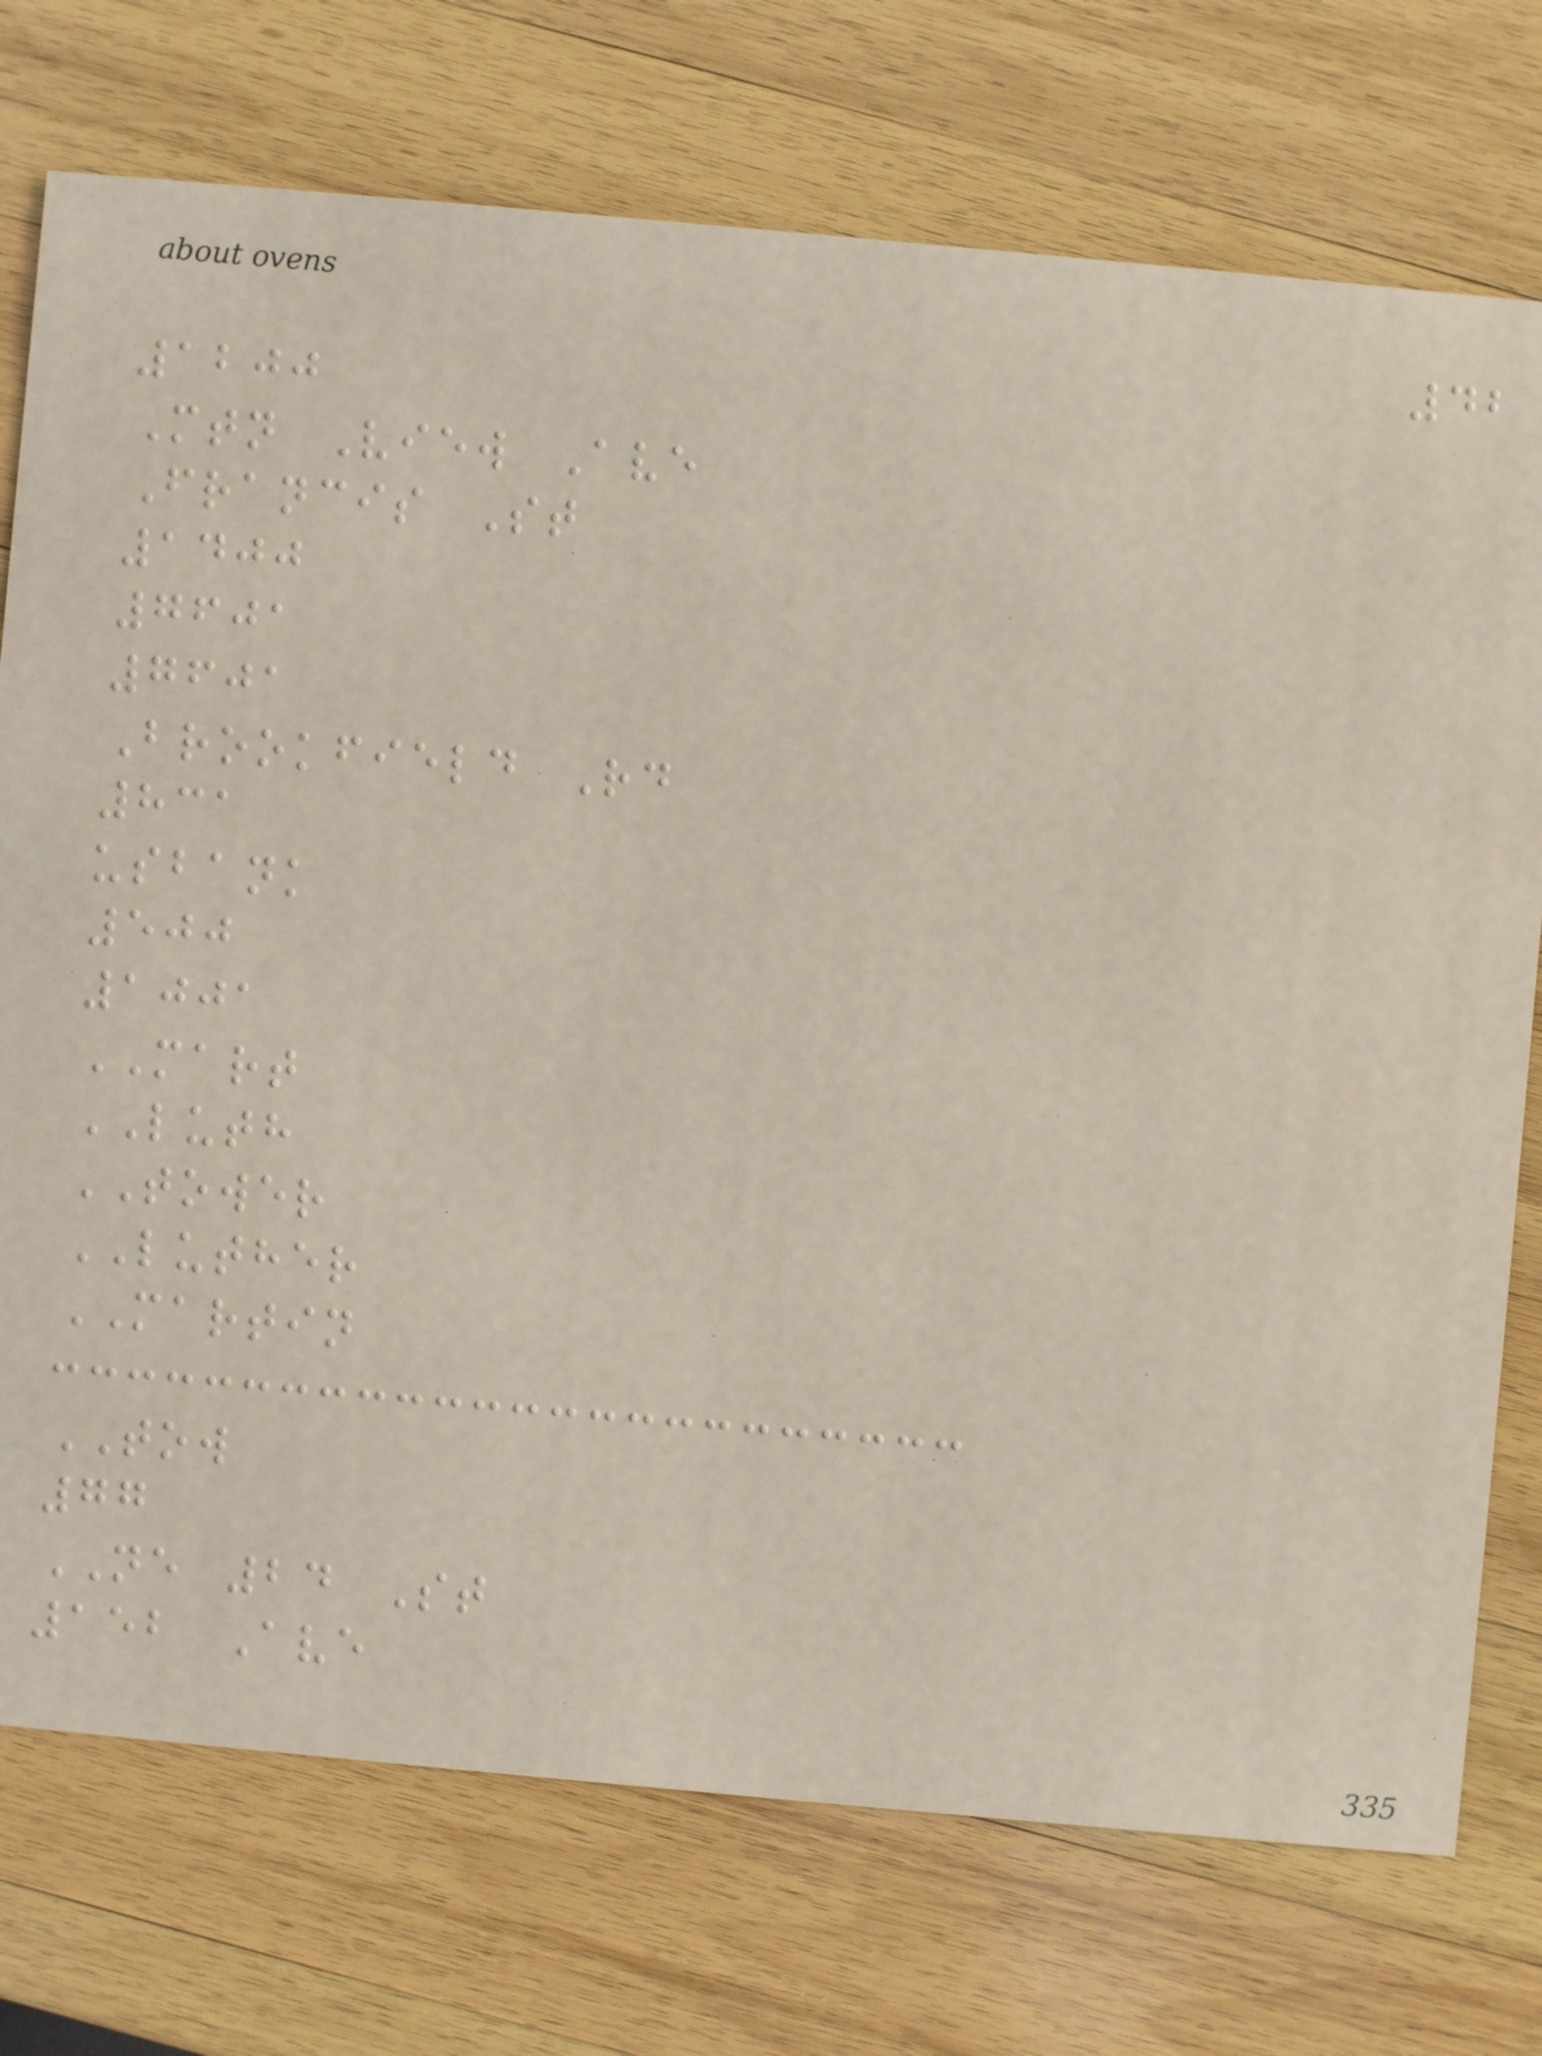42
1200
Mtn View Ave
Francis St
1400
7601
7601
Brookfield Rd
831
usbank
500
1001
MART
LUTH
TOWER
LUTHER
MARTIN
TOW
77
NE 24 St
152 Ave
